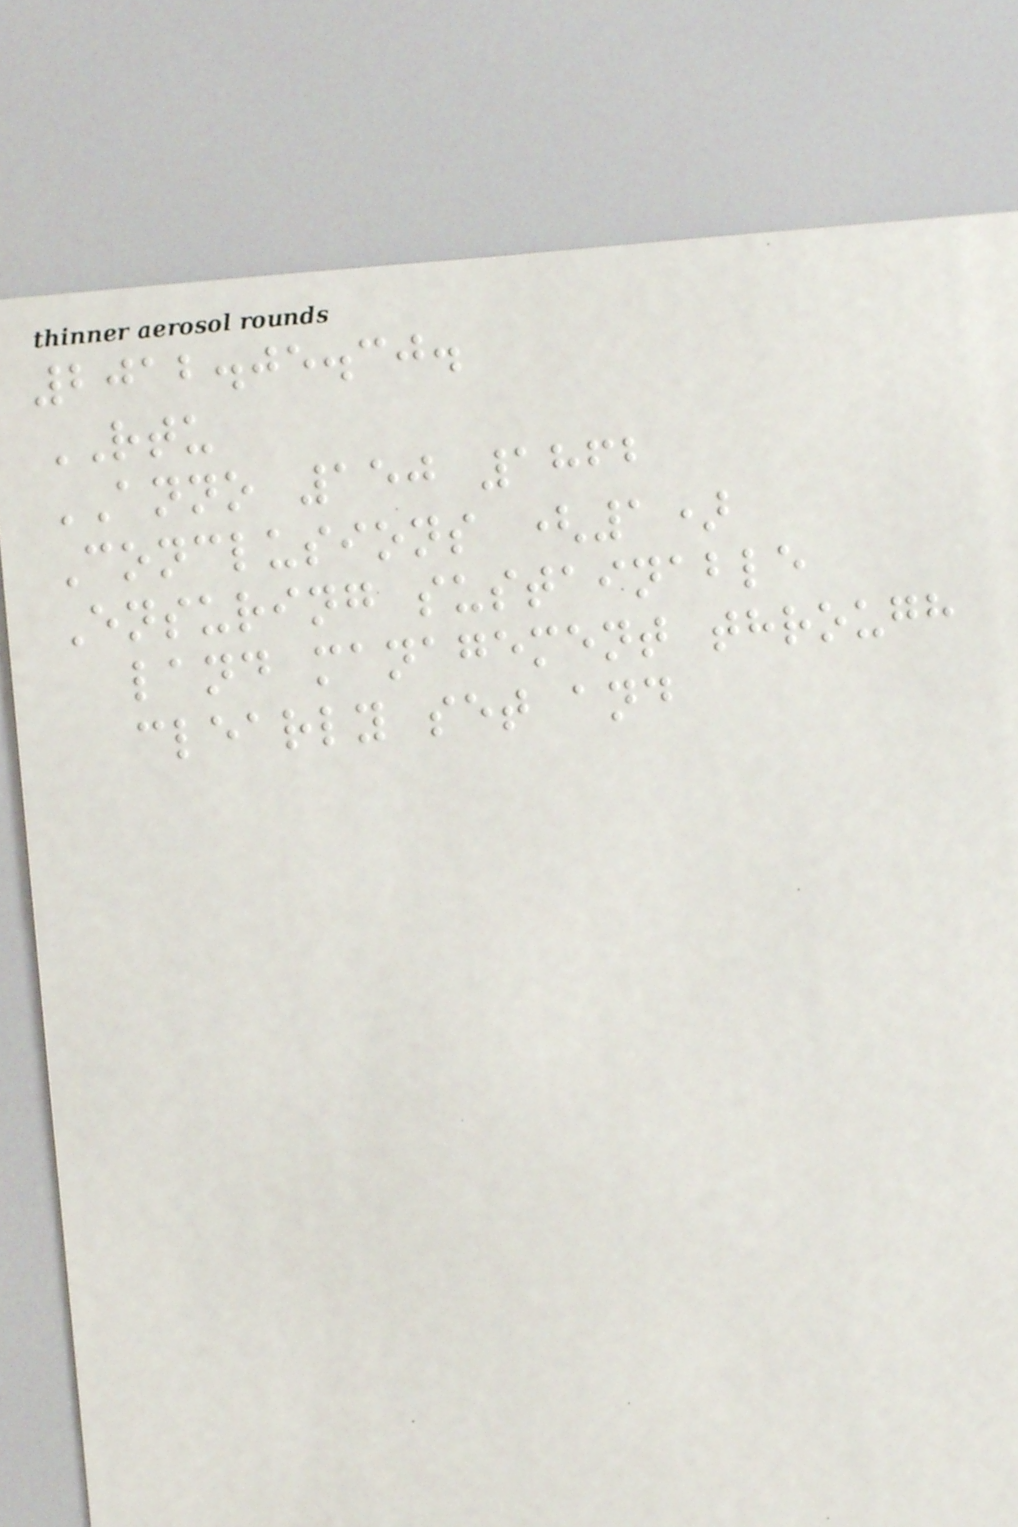2012.05.30.
RTU
ANNO 150 1862
Conclusions (1)
Ensuring sustainable
land management through
clearly set and
